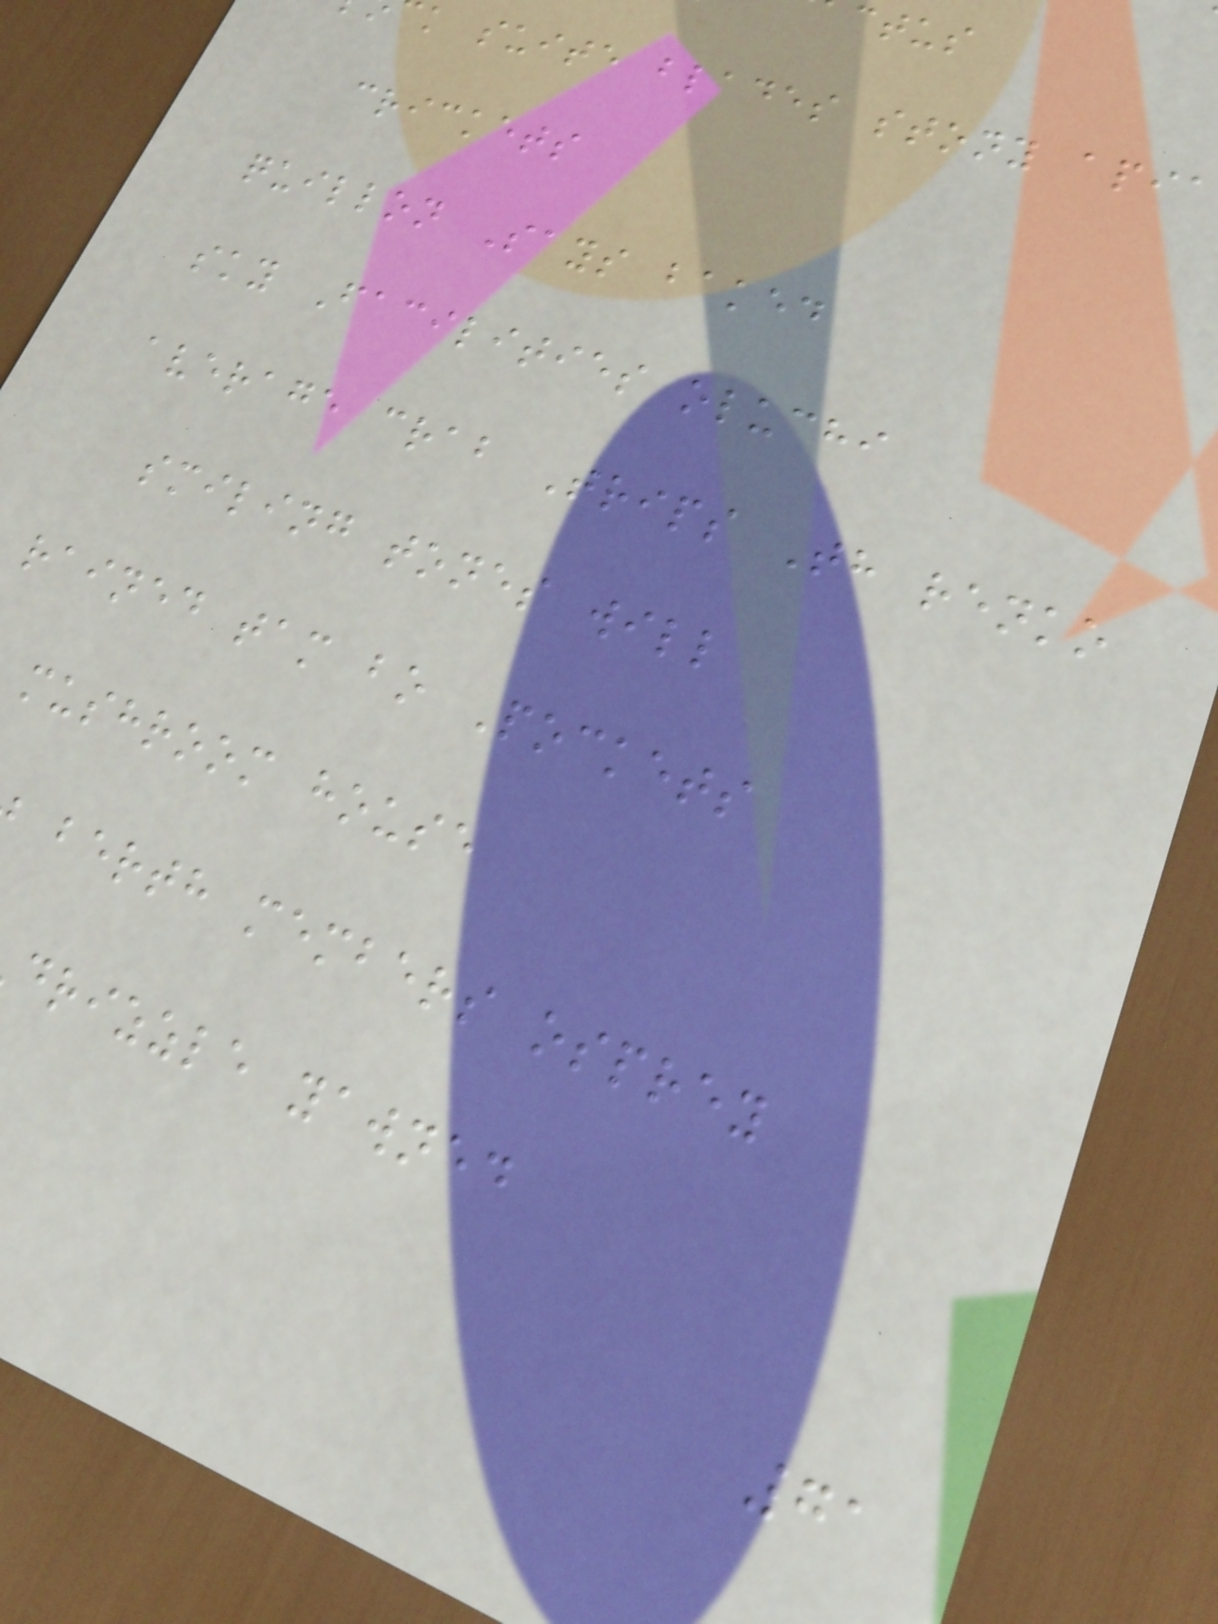k suite blades stony apia
crickets
quillon Says baked
sky Facilities oluchi
average crab Trips Th renko
smiling tones will
rained tam bo Pockets
mushroom house
berth members osprey
drizzle yawned
71
